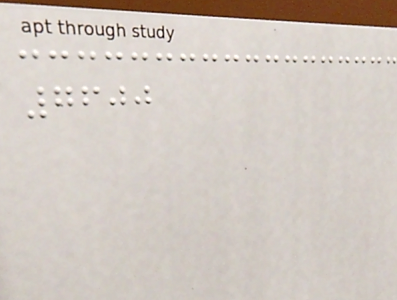7600
